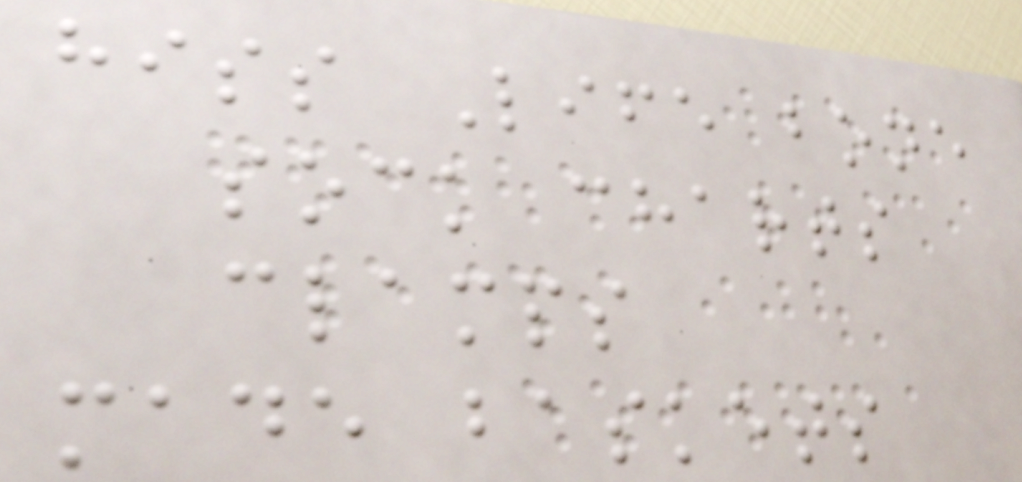hiss Life bone
sock charts
clamps
made baskets
